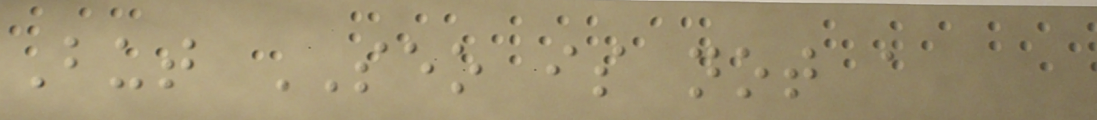But SEO is not a
